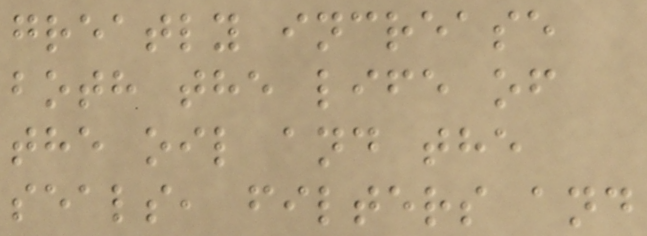greatly increase
both the life of
the oil and the
seals, filters and
